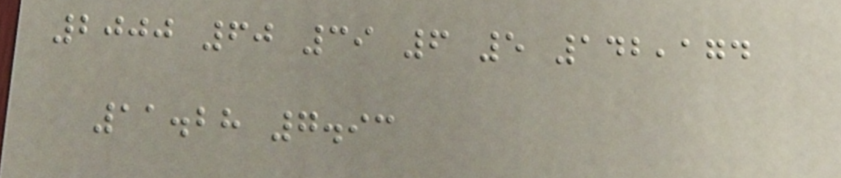2000 60 39 6 5 142,174
11.28 7.93
